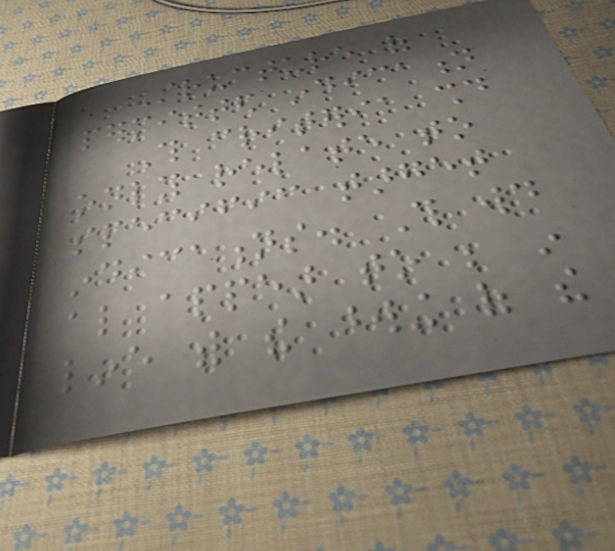Structure of
permitted indication
This criteria should
only relate to
specific target
indications. This would
also appear to be in
line with the wording of the
